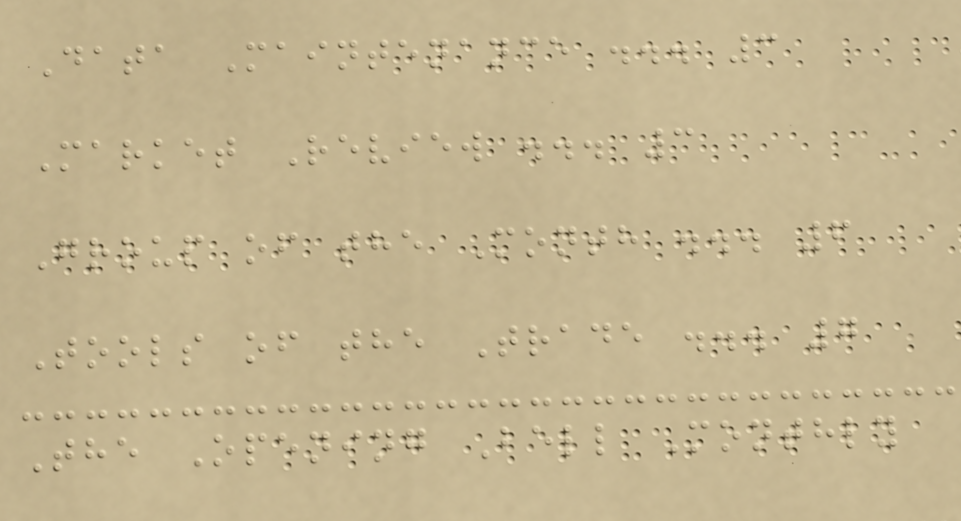Data Maintenance ... 3
Market Review ... 3
Group of the Month ... 6
Tools of the Trade ... 7
The Opening Bell Monthly
